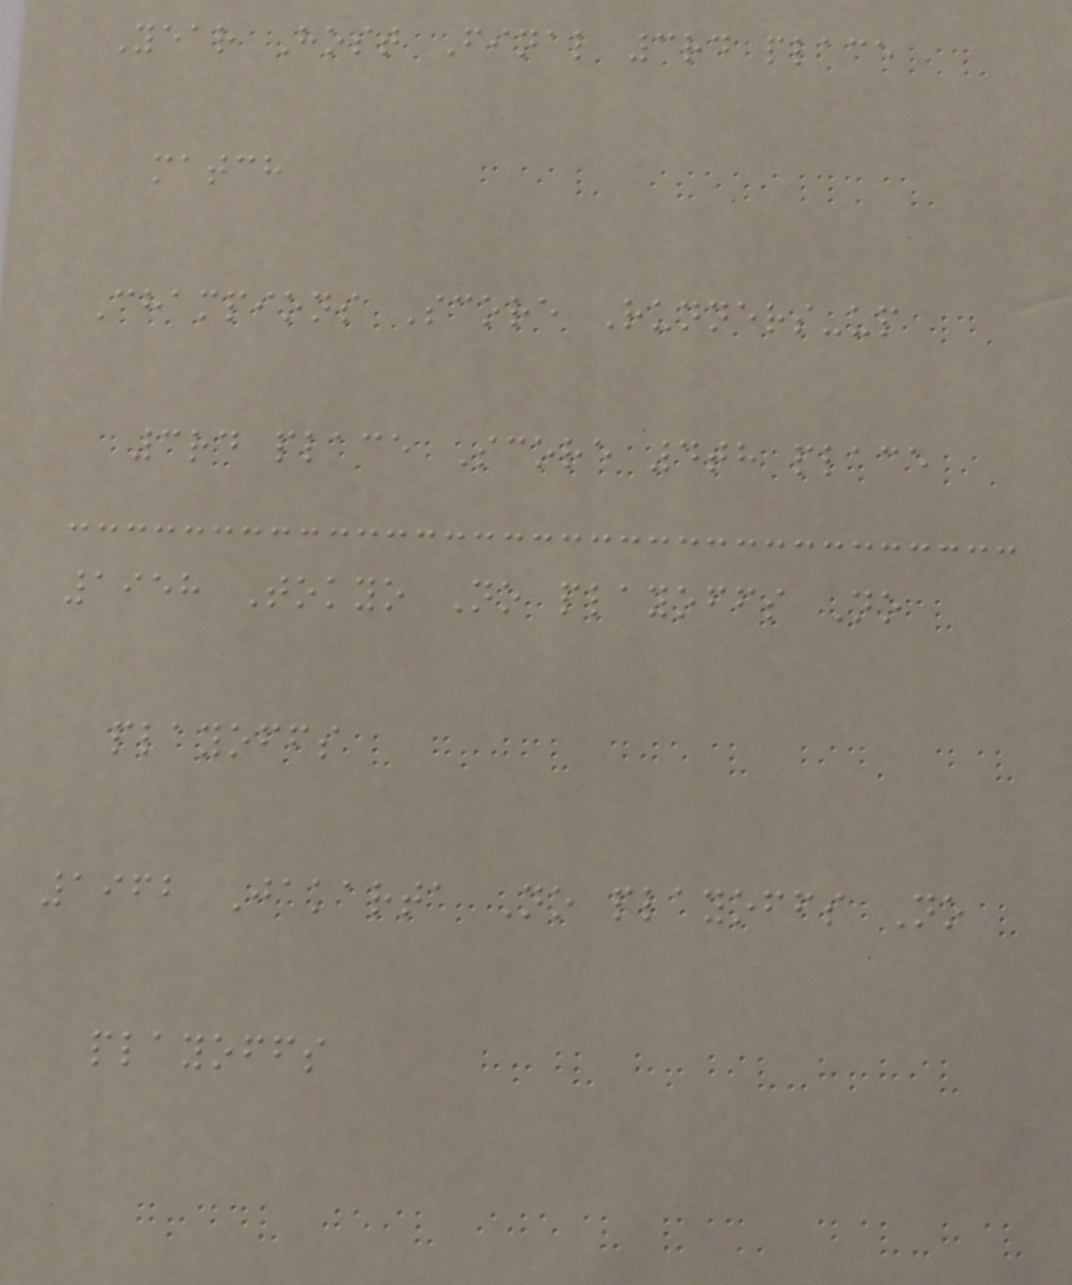Year Host Final 3rd place
match
Champions Score Runners-up
3rd place Score 4th place
1958 Tokyo No playoffs No
playoffs
1962 Jakarta No playoffs No
playoffs
